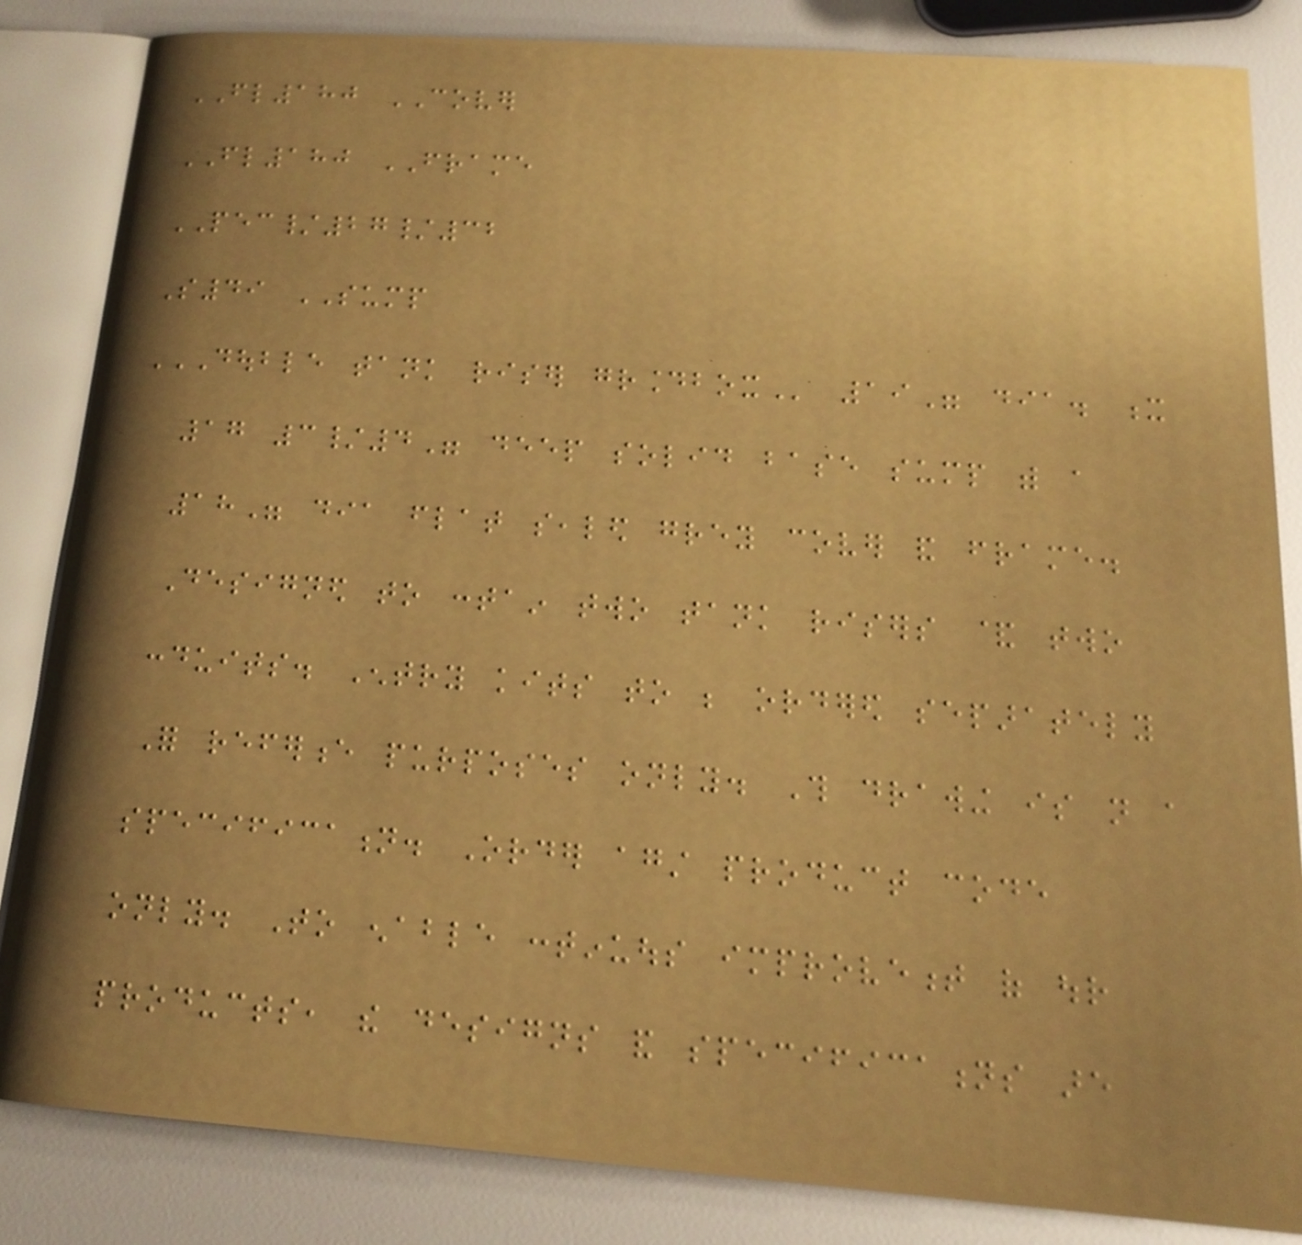FL180 COVER
FL180 FRAME
PEC/27/32
S49 SUMP
DOUBLE TANK RISER GROUNDBOX 19" dia. x
17 3/4" deep solid base sump with a
18" dia flat sealed grey cover and frame.
Designed to contain two tank risers & two
conduits. Entry kits to be ordered separately
For reference purposes only. This drawing is not a
specification. Order against product code
only. To enable continuous improvement of our
products, the designs and specifications are
